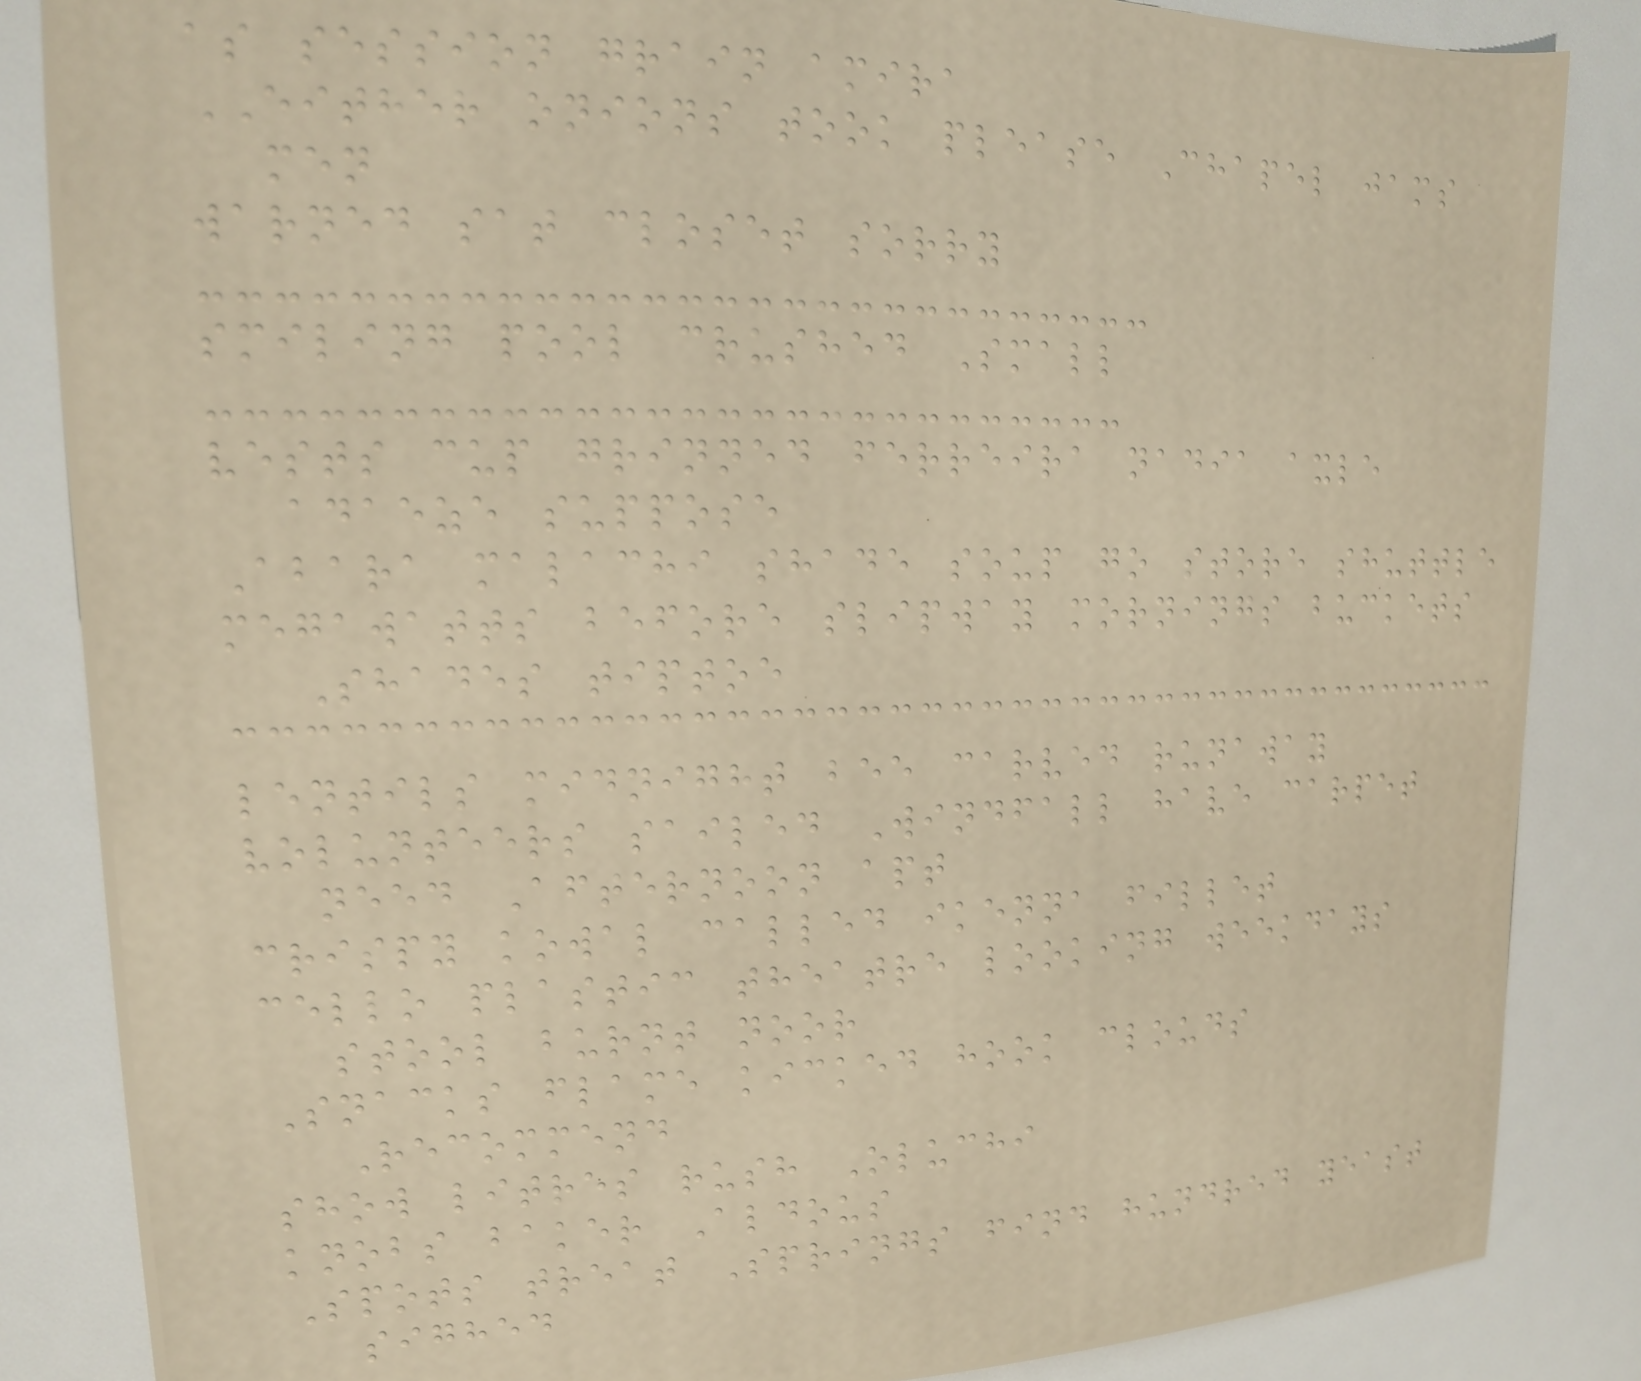as session grain amira
EITHER onions took please Chapel jams
men
warned sat closet sorry
smiling pool crushed Small
vests cup grinned ferreira nadia axle
adaeze suppose
Abara malachi shade soup go store shuttle
megawatts before slipway mornings buckets
Shades tiptoe
lentils midnight bee carved runaway
volunteers sailed Windfall have carpet
need Afternoon apt
crispy kowal called ikenna fillet
cello plastic theatre looking weekdays
stool burnt noor
Snacks flame kicked hook clouds
Recommend
show litres rush Oluchi
knobs baker Aldous
Spots treat Springs find hundred yeast
sighed
